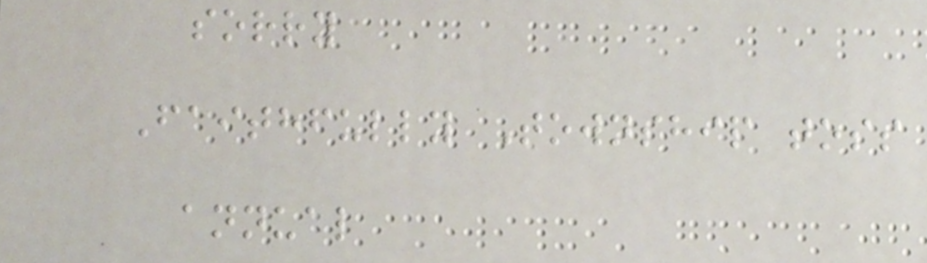sorry
Faithfully Township toss
annual
